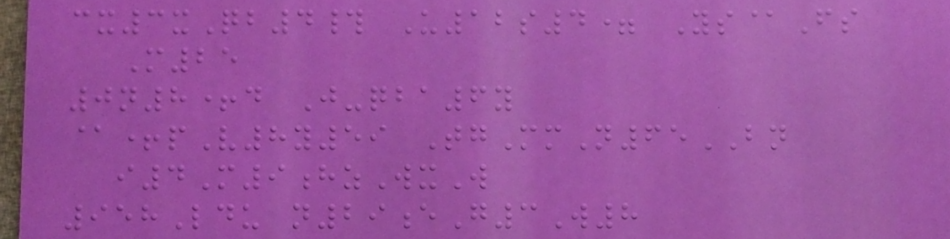cx3xQb4# U12s4= Ys@Fs
M25
0n8+d J-qba6y
@+pV8y59 TgMmN65BN
i4M9hzWxW
958Ldu n29eG3W8
